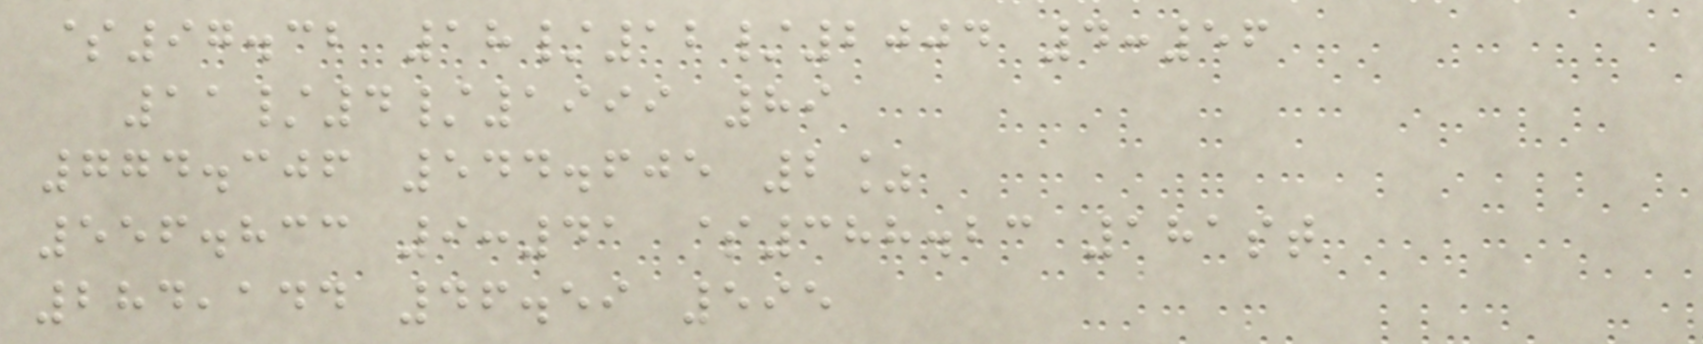$97.32 18/12/2004 4:56
11/4/1999 89
774.306 544.605 2%
556.833 9:41 $388.23 181st
284,144 46.59 595
